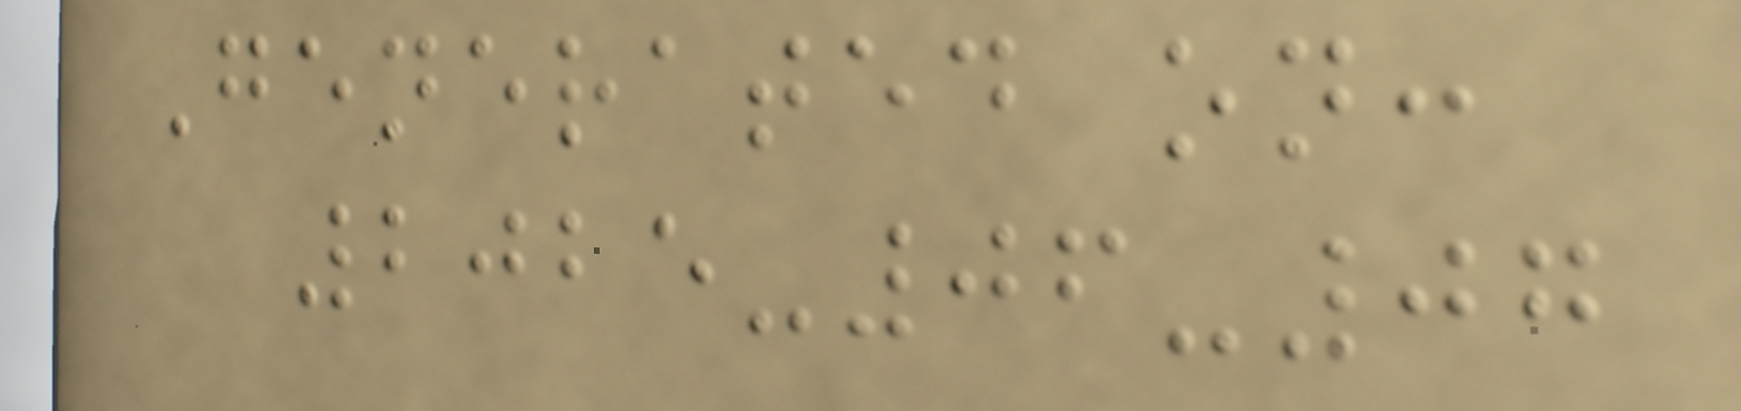Generated on:
2025-06-07
